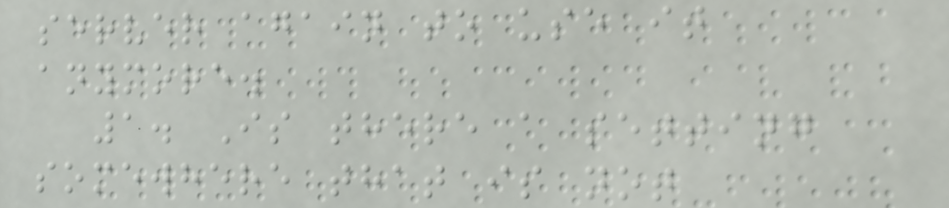server again to use it
anymore.
1. Is there a setting
somewhere that is not
